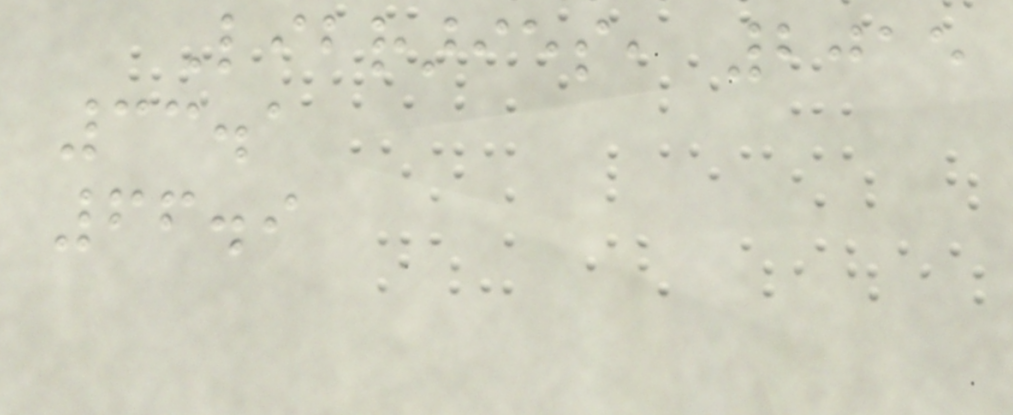Libraries, 2015
33.1
66.9
